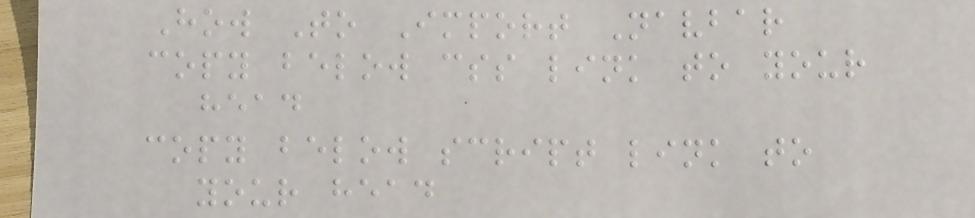How To Import Navbar
copy below css link to your
head
copy below script link to
your head
